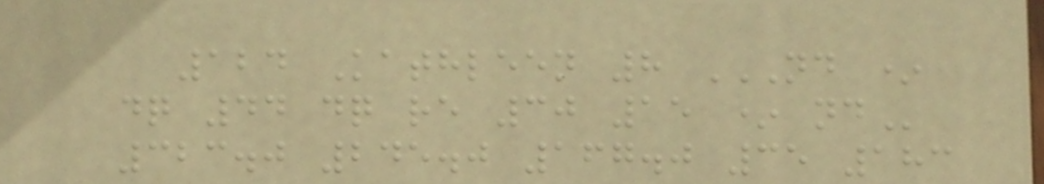124 Kathleen 8 ND *
DQ 44 DQ RE 30 15 * ND
323.0 245.0 167.0 35 183
